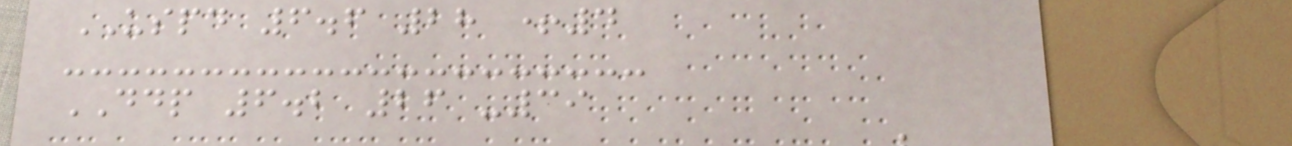USPD 6.6 28 +4
DDP 6.2 26 -39
